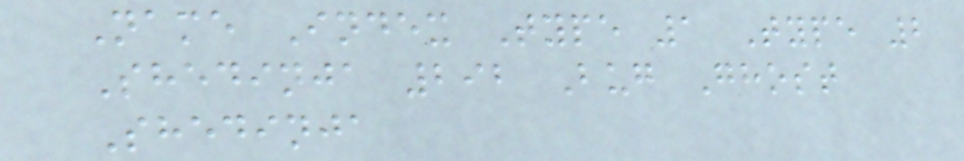Name Index Type 1 Type 2
Shedinja 292 Bug Ghost
Shedinja
